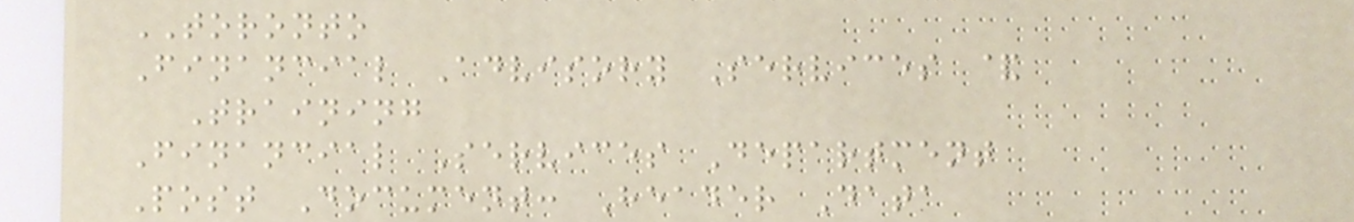TORONTO
Financial Advisory Services &
Training
Financial Services Department
Post Document: Header Data
